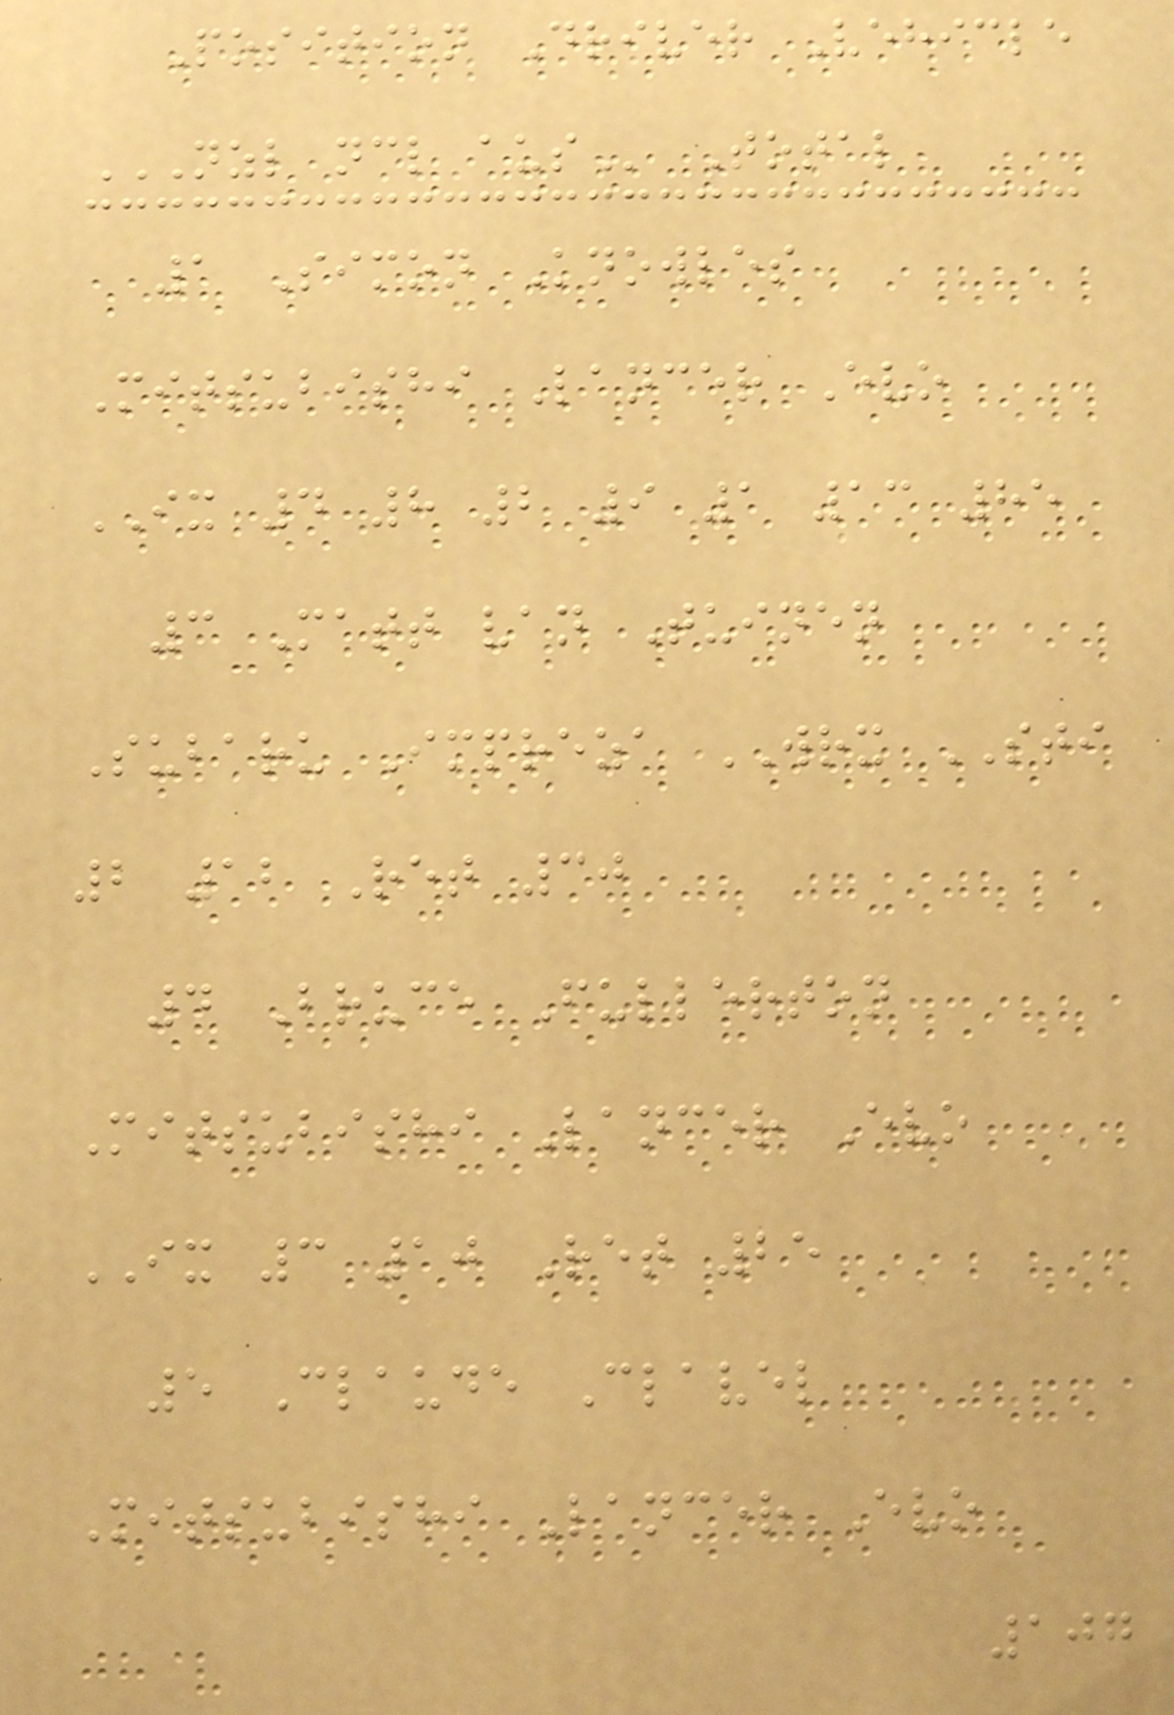Position Driver Vehicle
NZL NCL AUS Total
1 Simon Knowles
Mitsubishi Lancer Evo
IX 4 8 2 9 1 13 85
3 Matt van Tuinen
Subaru Impreza WRX STI
2 12 Ret 30
4 Bruce Fullerton
Mitsubishi Lancer Evo
IX 3 10 Ret 25
5 Claude Clavel
Mitsubishi Lancer Evo
107
